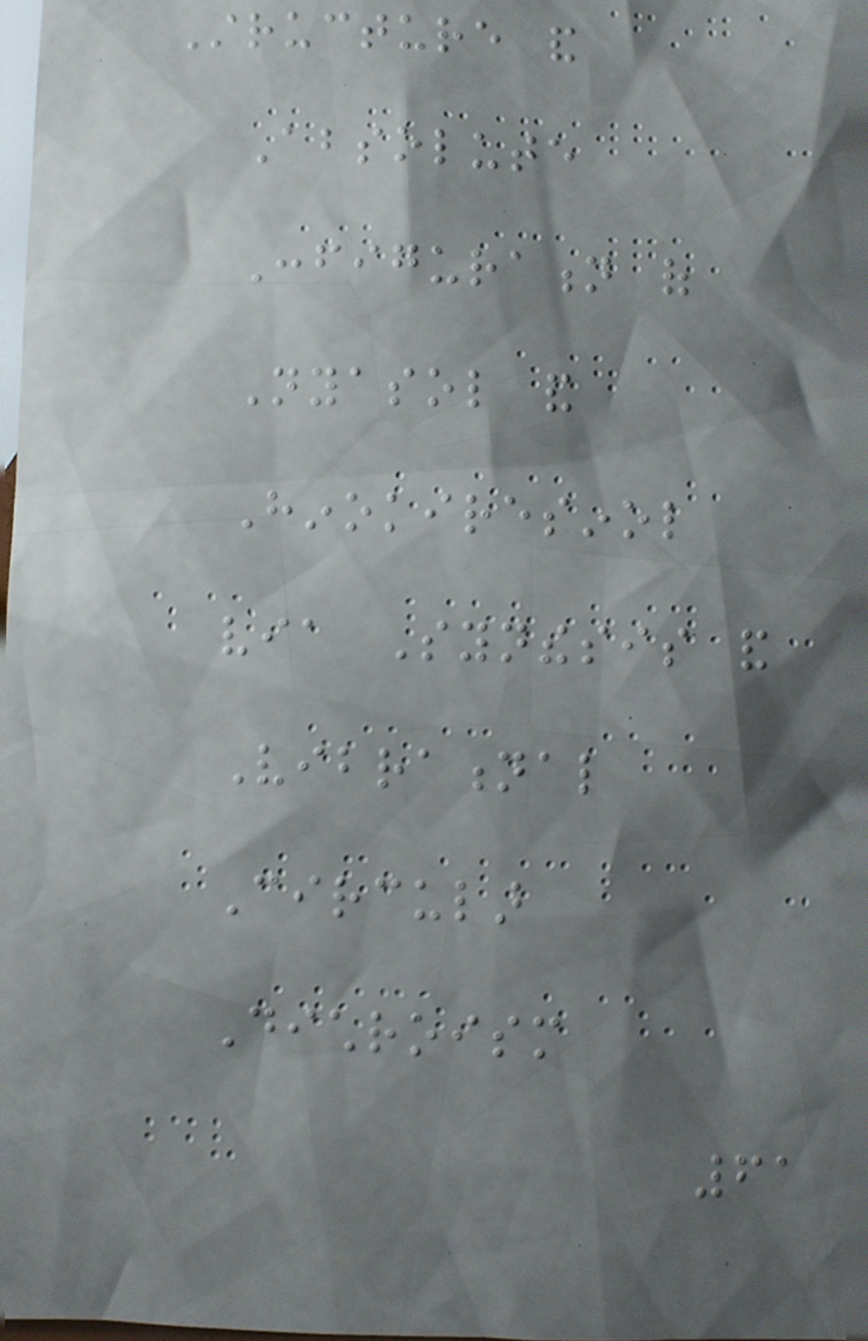Structure and
Absolute
Configuration of
Nyasol and
Hinokiresinol
via Synthesis and
Vibrational
Circular
Dichroism
61
